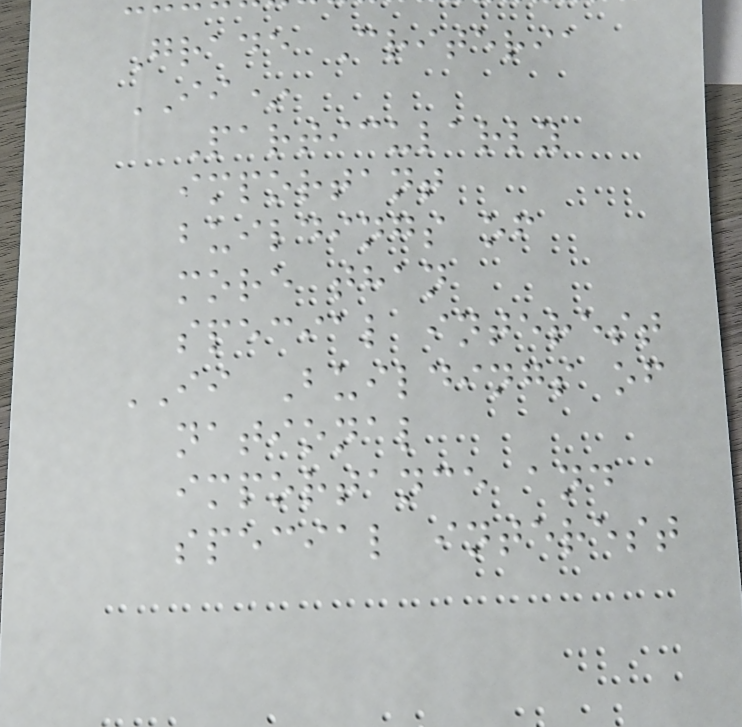Grade Criteria
II*
Particularly
important
buildings of
more than
special interest
II Buildings of
national
importance and
special interest
